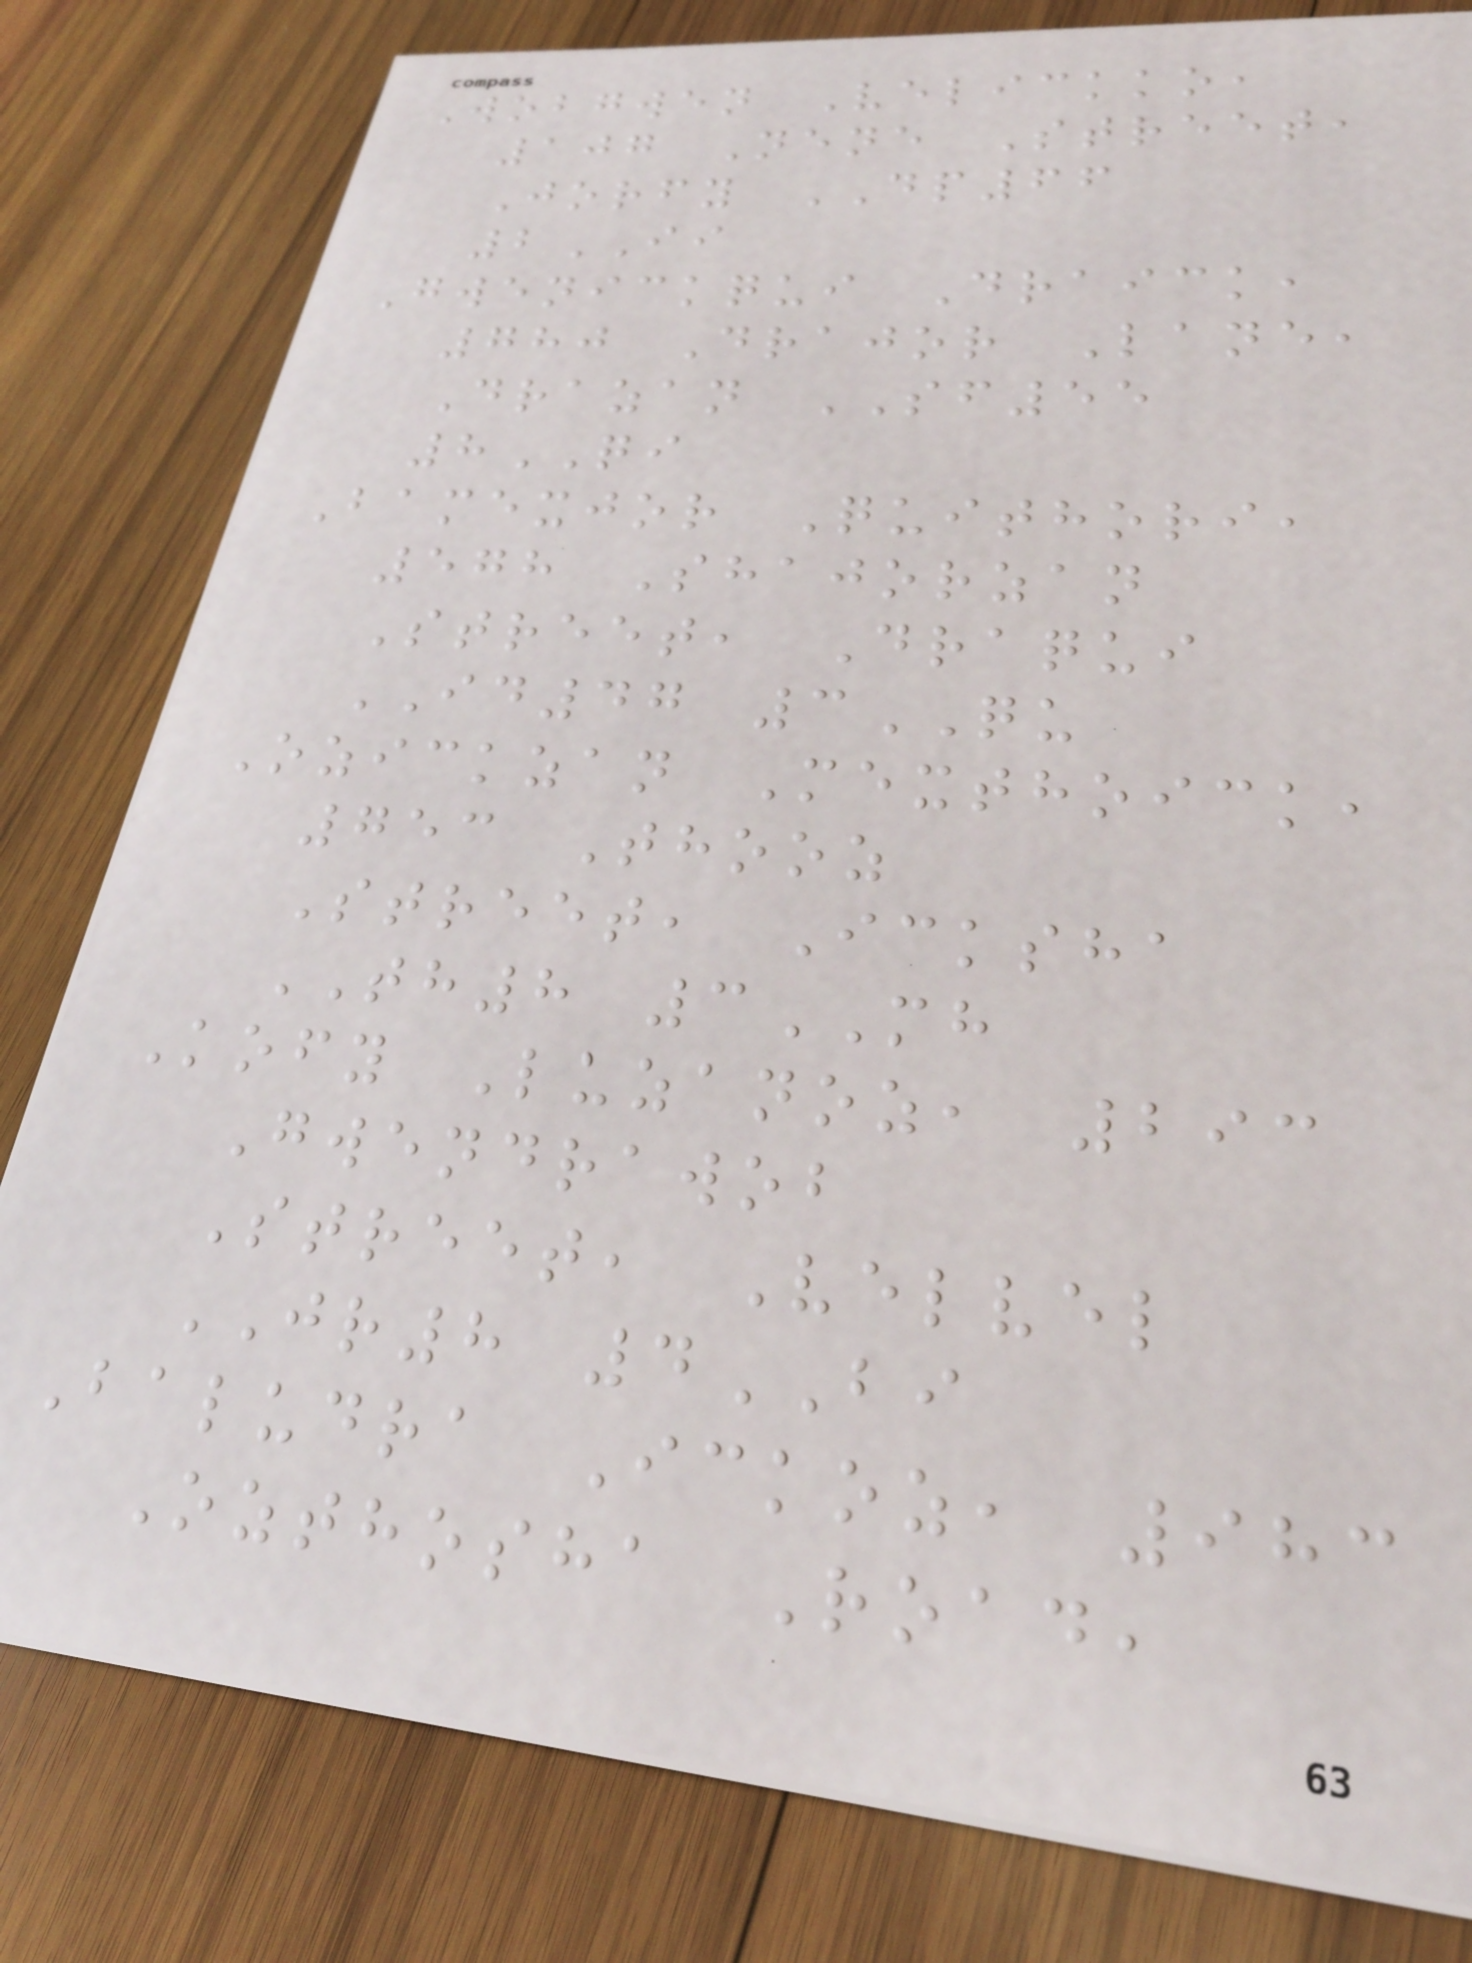Wobgwen Velickko,
107 Nene Street,
Jorfy DP66
2II
Gwenickqui Draick,
780 Drajor Lane,
Drazan SF55
8QI
Bamexjor Quithori,
578 Shajorzan
Street, Draqui
ID47 3QU
Ozickzan Mexthoick,
753 Thooz
Street, Icksha
TH8 3MH
Kofy Luzanoz, 293
Gwendrawob
Street, Velvel
JR8 4BI
Baludra Ickoz, 983
Ozthosha Road,
